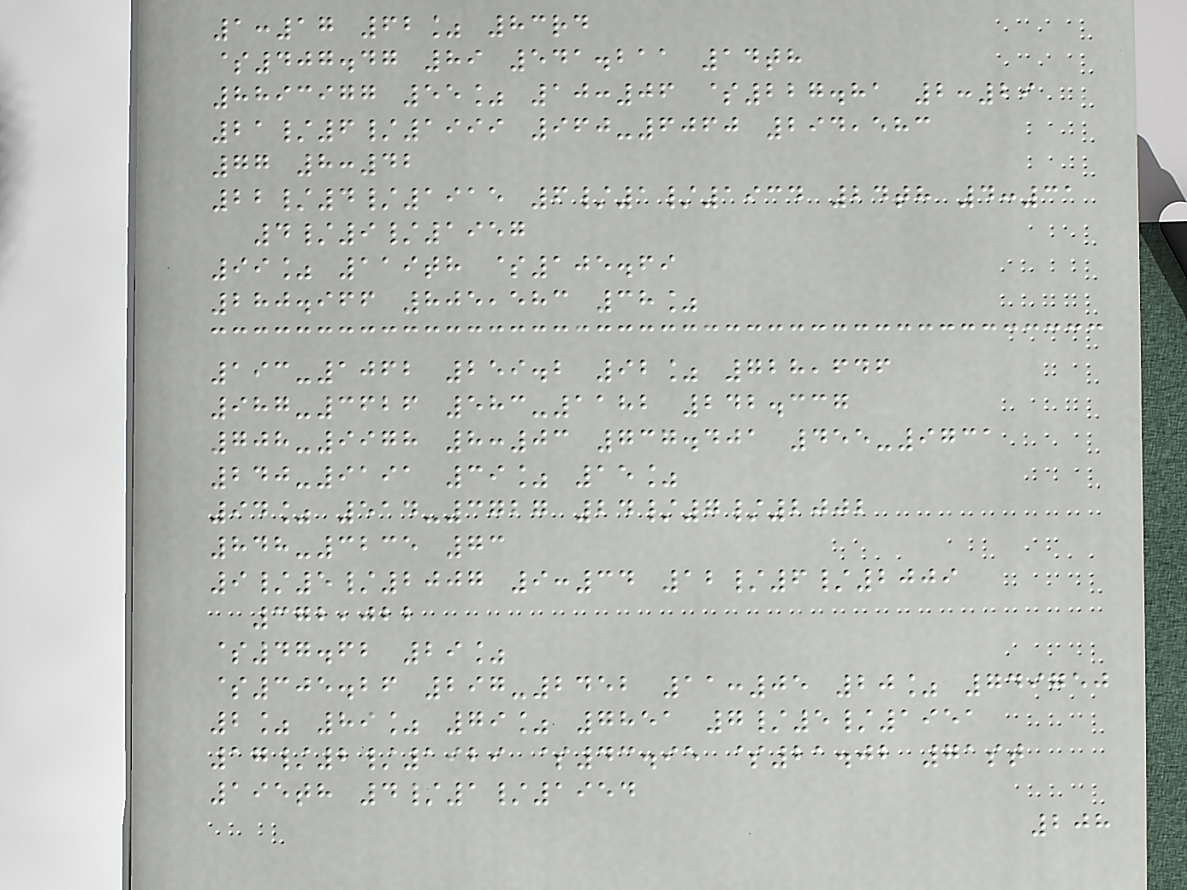1:17 62% 83rd
$407.47 89 541.211 14th
8893977 55% 10:06 $227.81 2:29
21/6/1999 960-6060 294,583
77 8:42
22/4/1915 6/1/1934 24th 4:31
4/9/1957
99% 119th $105.69
280.966 805,583 38%
193-1062 259.2 92% 728,646
987-3626 583-1182 242.337
708-9978 8:03 737.401 455-9731
240-9191 39% 15%
94% 514-3727 24/7/2002
848-3235 73
9/5/2007 9:34 12/6/2009
372,022
$47.62 29%
$305.26 297-2452 11:05 20% 749750
2% 89% 79% 7851 7/5/1951
17/2/1929 $43.95 $21.02 71st
195th 4/1/1954
208
